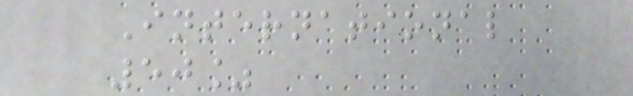International
50%
